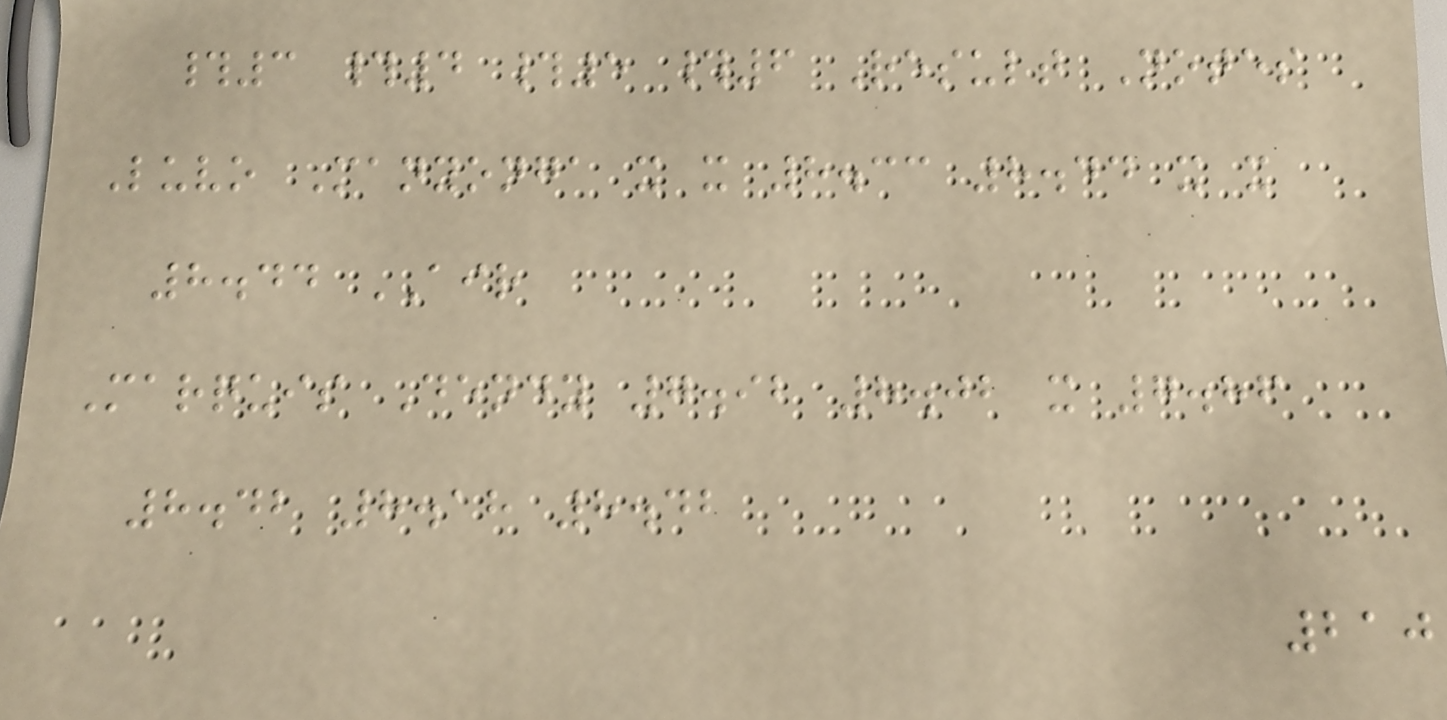#3 #4 #5 #6 Result Notes
Luvo Manyonga x x 8.33 8.44 x x
8.44 AIR
Marquis Dendy 7.92 8.02 x 7.86
8.42 8.18 8.42
210
